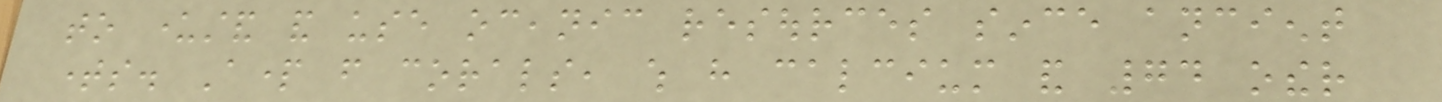to understand and use oceanic resources since ancient
times. Apart from corals, which have calcium and 74 other
